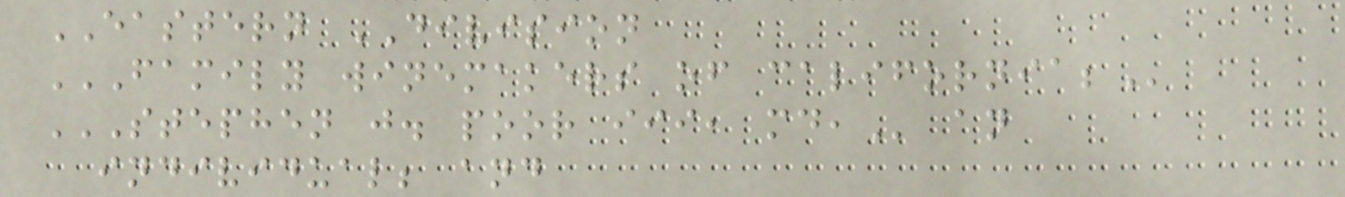EASTERN DIVISION
FAMILY WINEMAKERS OF CALIFORNIA;
STEPHEN J. POOR III, MD, an
individual; and
